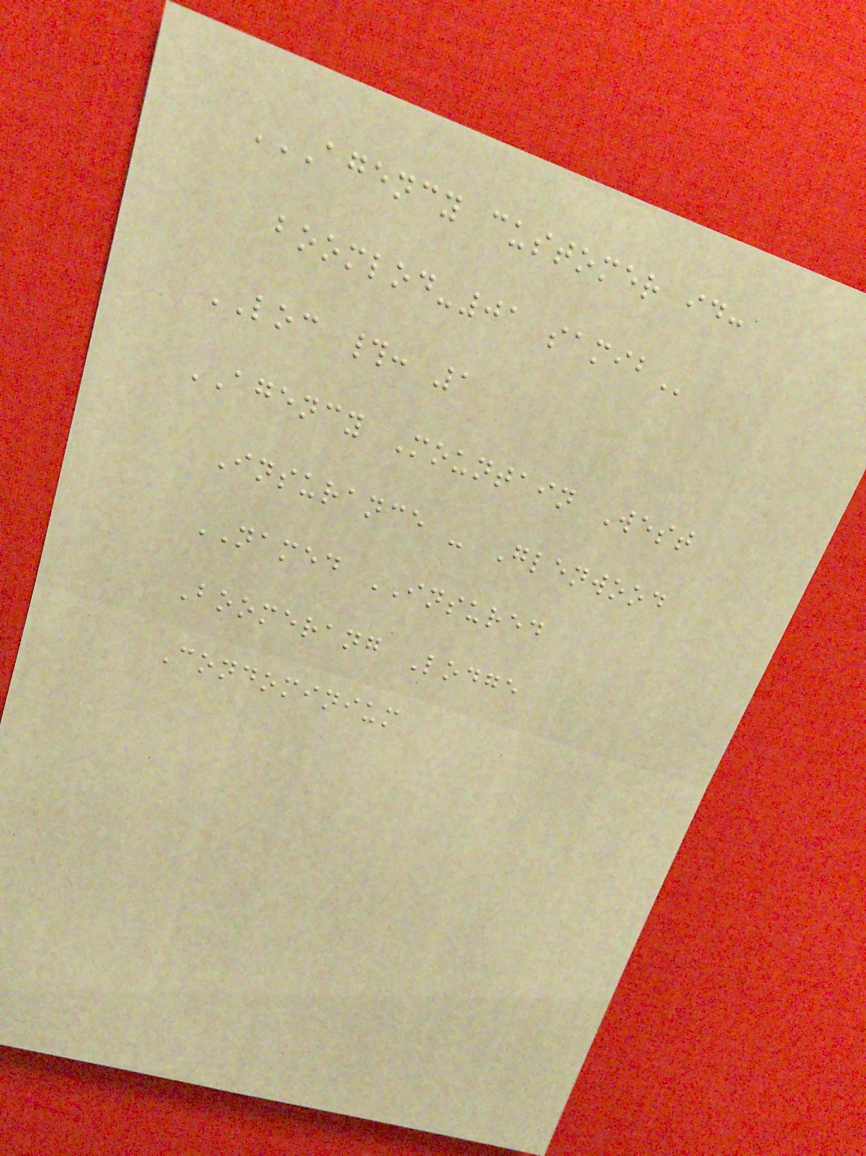AGENCY CUSTOMER ID:
BOOMLOD-01 SAMIB
LOC #: 1
AGENCY Mountain West
Insurance - Glenwood
NAMED INSURED
Boomerang Lodge
Condominium
